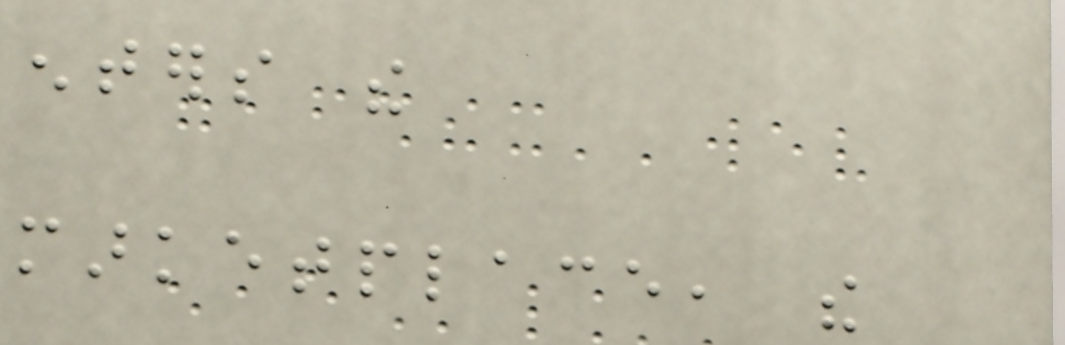enters the
marketplace, the
